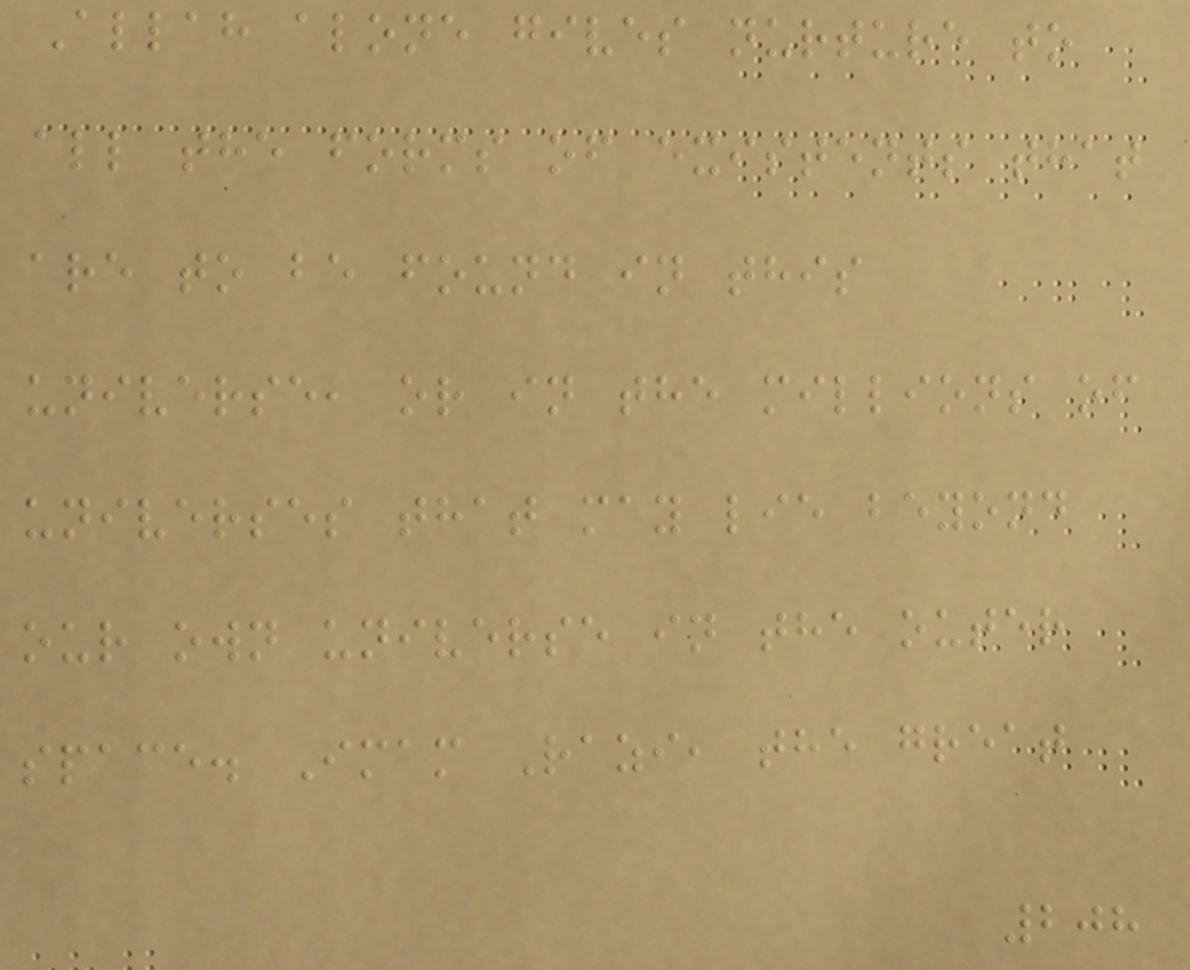Allah alone gives nurture to
all the forms of existents that
are to be found in this
universe, or in the millions of
universes that may lie beyond
our own universe in the outer
space. Imam Razi, the great
208
